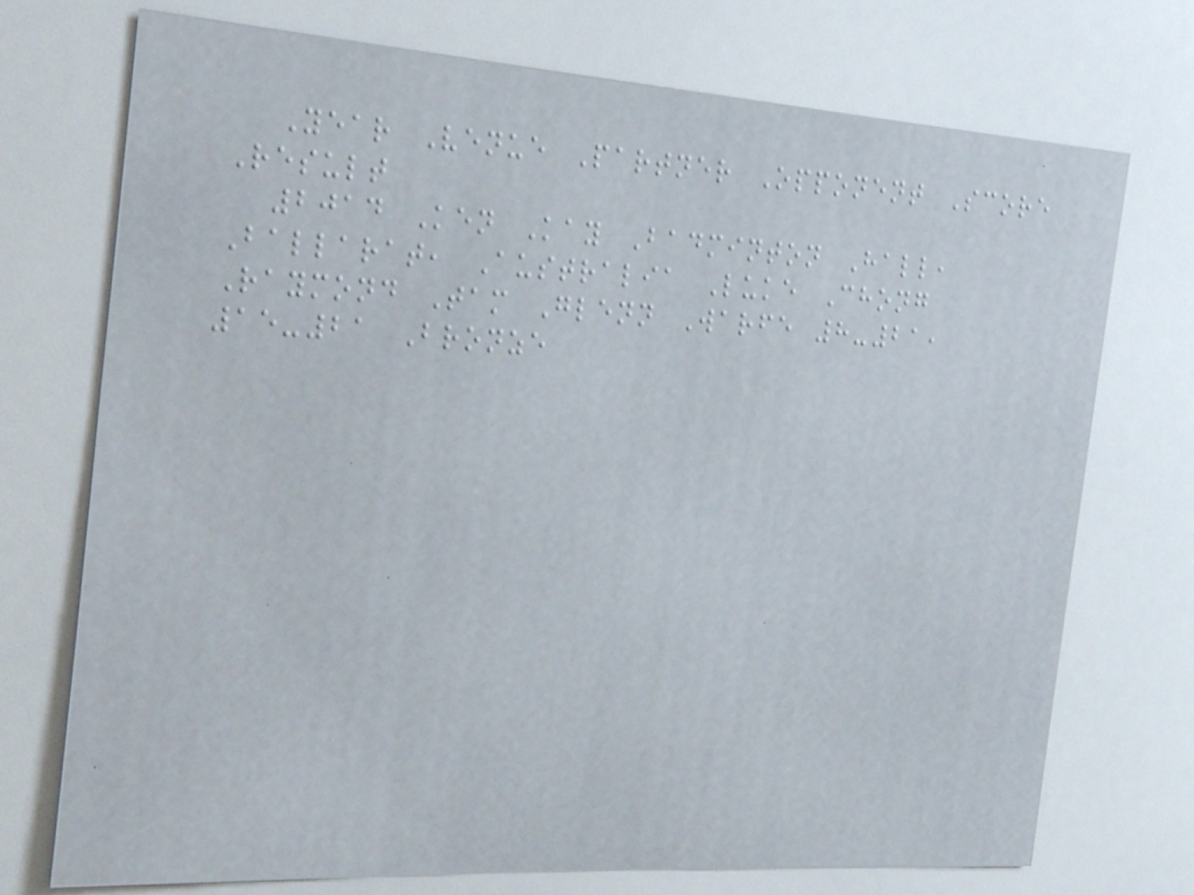Year Venue Partner Opponent Score
Result
2014 Ken Kay Badminton Hall,
Ballarat, Australia Luke Chong
Raymond Tam Glenn Warfe 8-21,
15-21 Bronze
